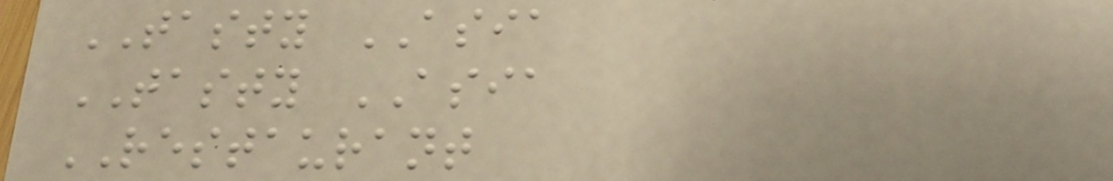TASTY ASIA
TASTY ASIA
RESTAURANT
